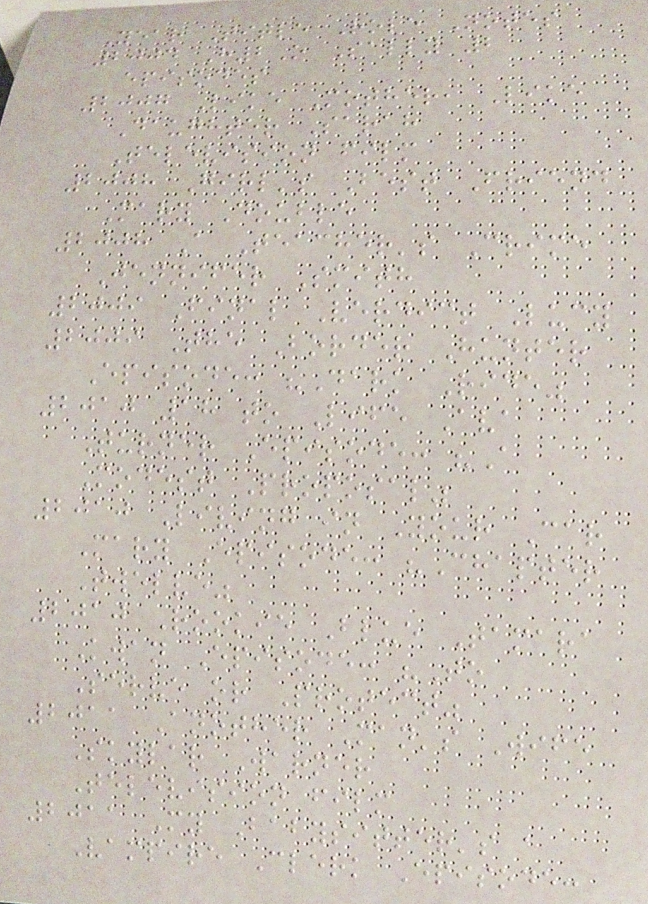Year Title Role Notes
2004 H2O Sally 2
episodes
2007 Like Mother, Like
Daughter Sarah
Television film
2008 Girl's Best Friend
Mary Double
2008 A Teacher's Crime
Jennifer Smith
2009 Final Verdict Lucy
2009 The Border Hunter
Episode: "Dark Ride"
2010 18 to Life Ava
Turner Episode: "A
Modest Proposal"
2010 Living in Your Car
Mary Episode: "Chapter
Twelve"
2010 Rookie Blue Tamara
Kwan Episode: "To
Serve or Protect"
2011 Another Man's Wife
Skylar Warner
Television film
2011 My Babysitter's a
Vampire Clerk Episode:
